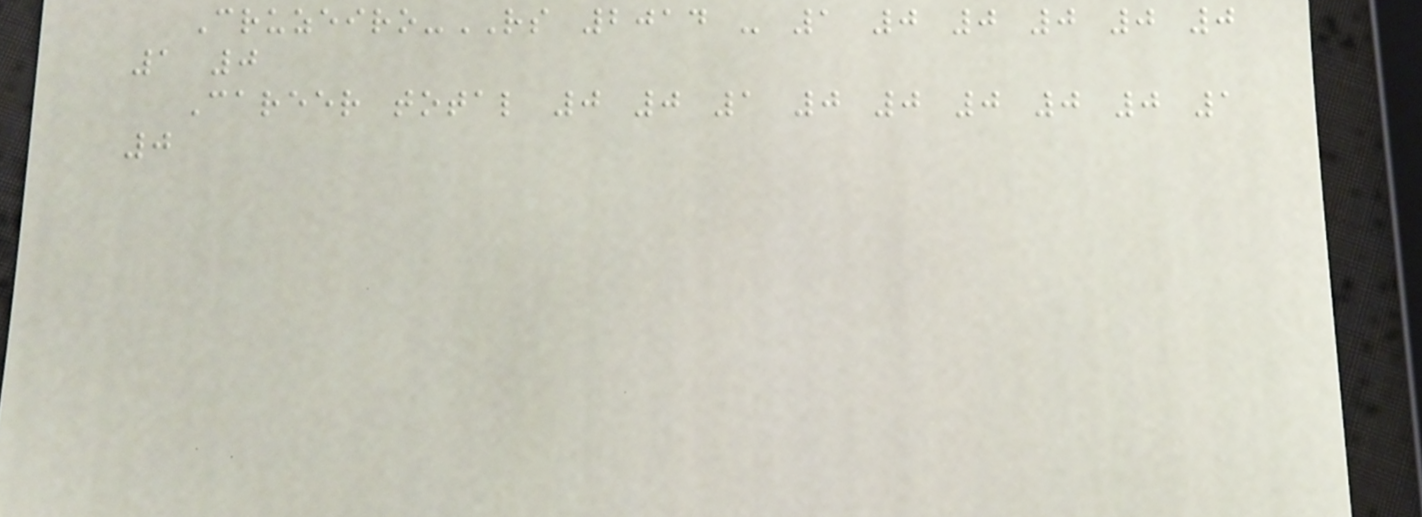Cruzeiro-RS 2014 - 1 0 0 0 0 0
1 0
Career total 0 0 1 0 0 0 0 0 1
0
